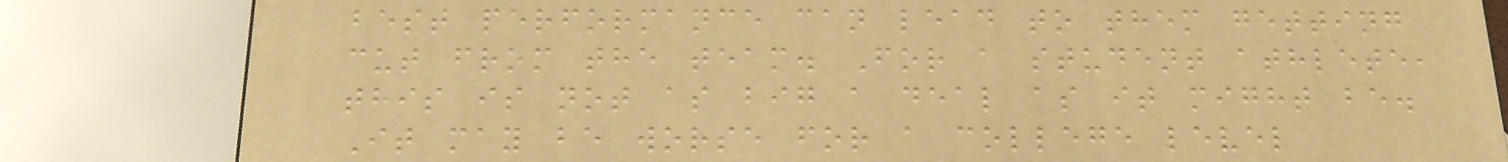best performance can lead to them getting
cut from the team. For a student athlete,
this is not as big a deal as it might be.
It may be worse for a college level
